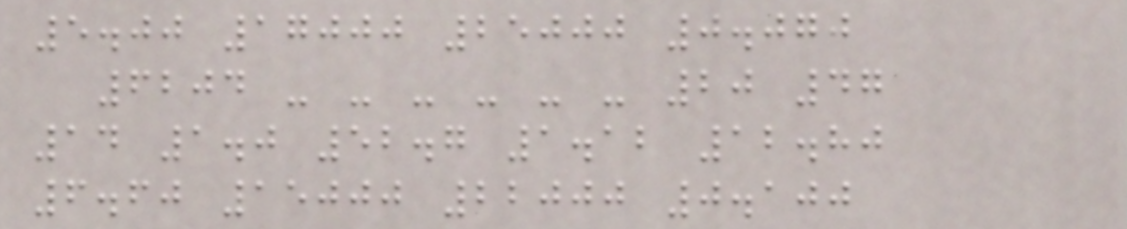5.00 17000 25000 0.070
6204 - - - - - - 20 47
14 1.0 52.7 1.12 12.80
6.60 15000 22000 0.100
